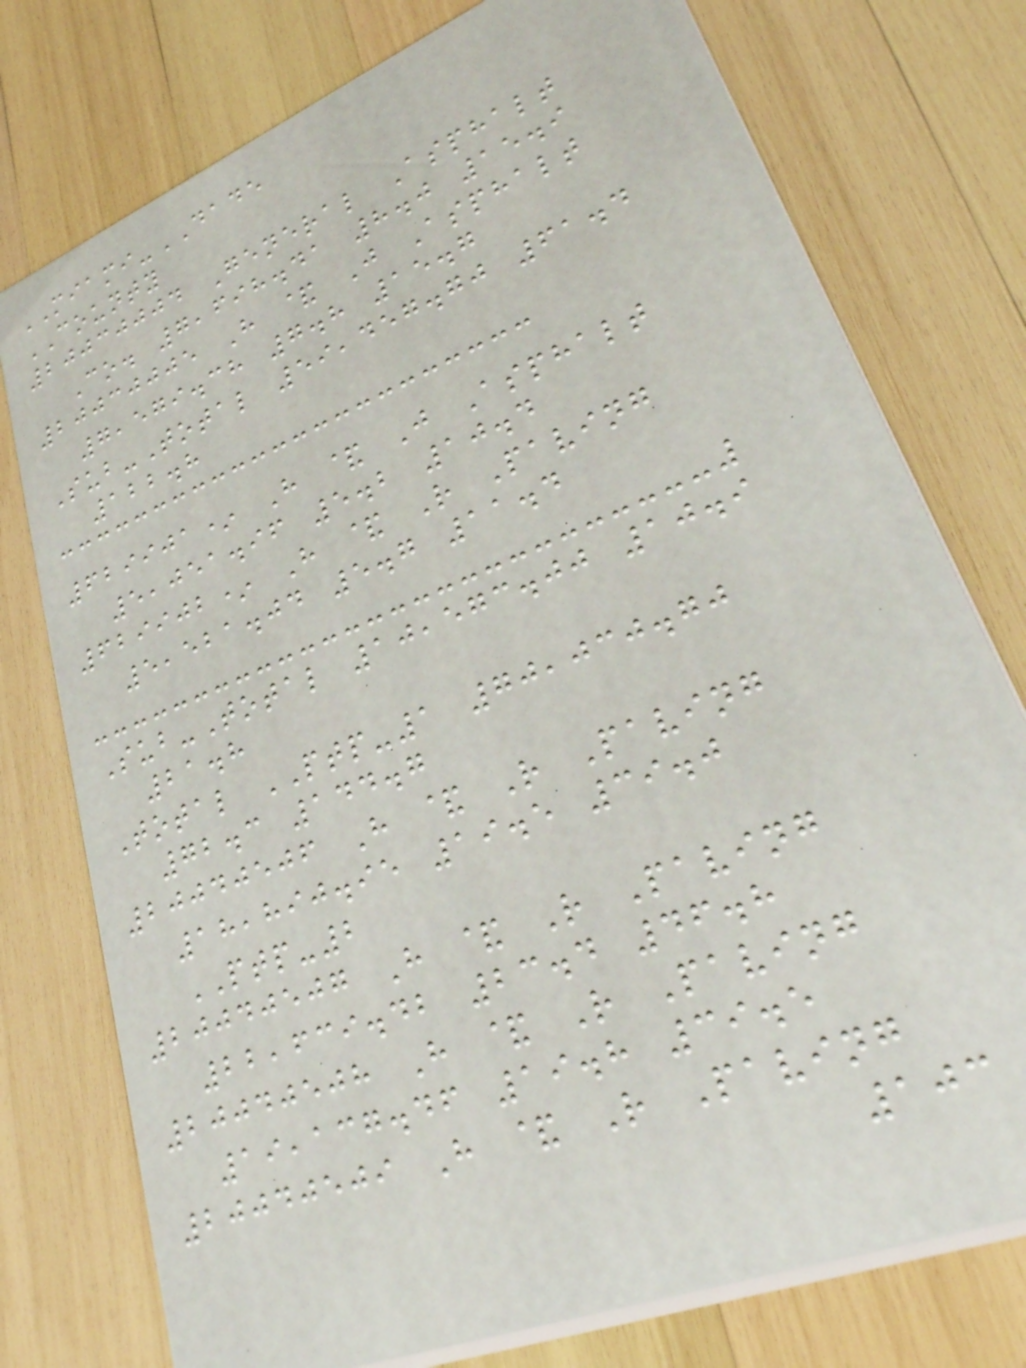MIAMI-DADE
COUNTY
20030004 General Asphalt
Co. 7,698.41 8.0 15.9
20030005 H & J Asphalt
7,579.38 7.8 15.7
Sub-Total 59,457.70 61.4
122.8
629901* H & J Asphalt
5,051.96 5.2 10.4
629902* H & R Paving
5,521.04 5.7 11.4
Sub-Total 10,573.00 10.9
21.8
Total PTP-1 70,030.70
72.3 144.7
20040506 H & R Paving
18,890.95 19.5 39.0
PTP-2
20040507 H & R Paving
22,639.42 23.4 46.8
20040508 H & R Paving
19,137.46 19.8 39.5
20040509 H & R Paving
103
